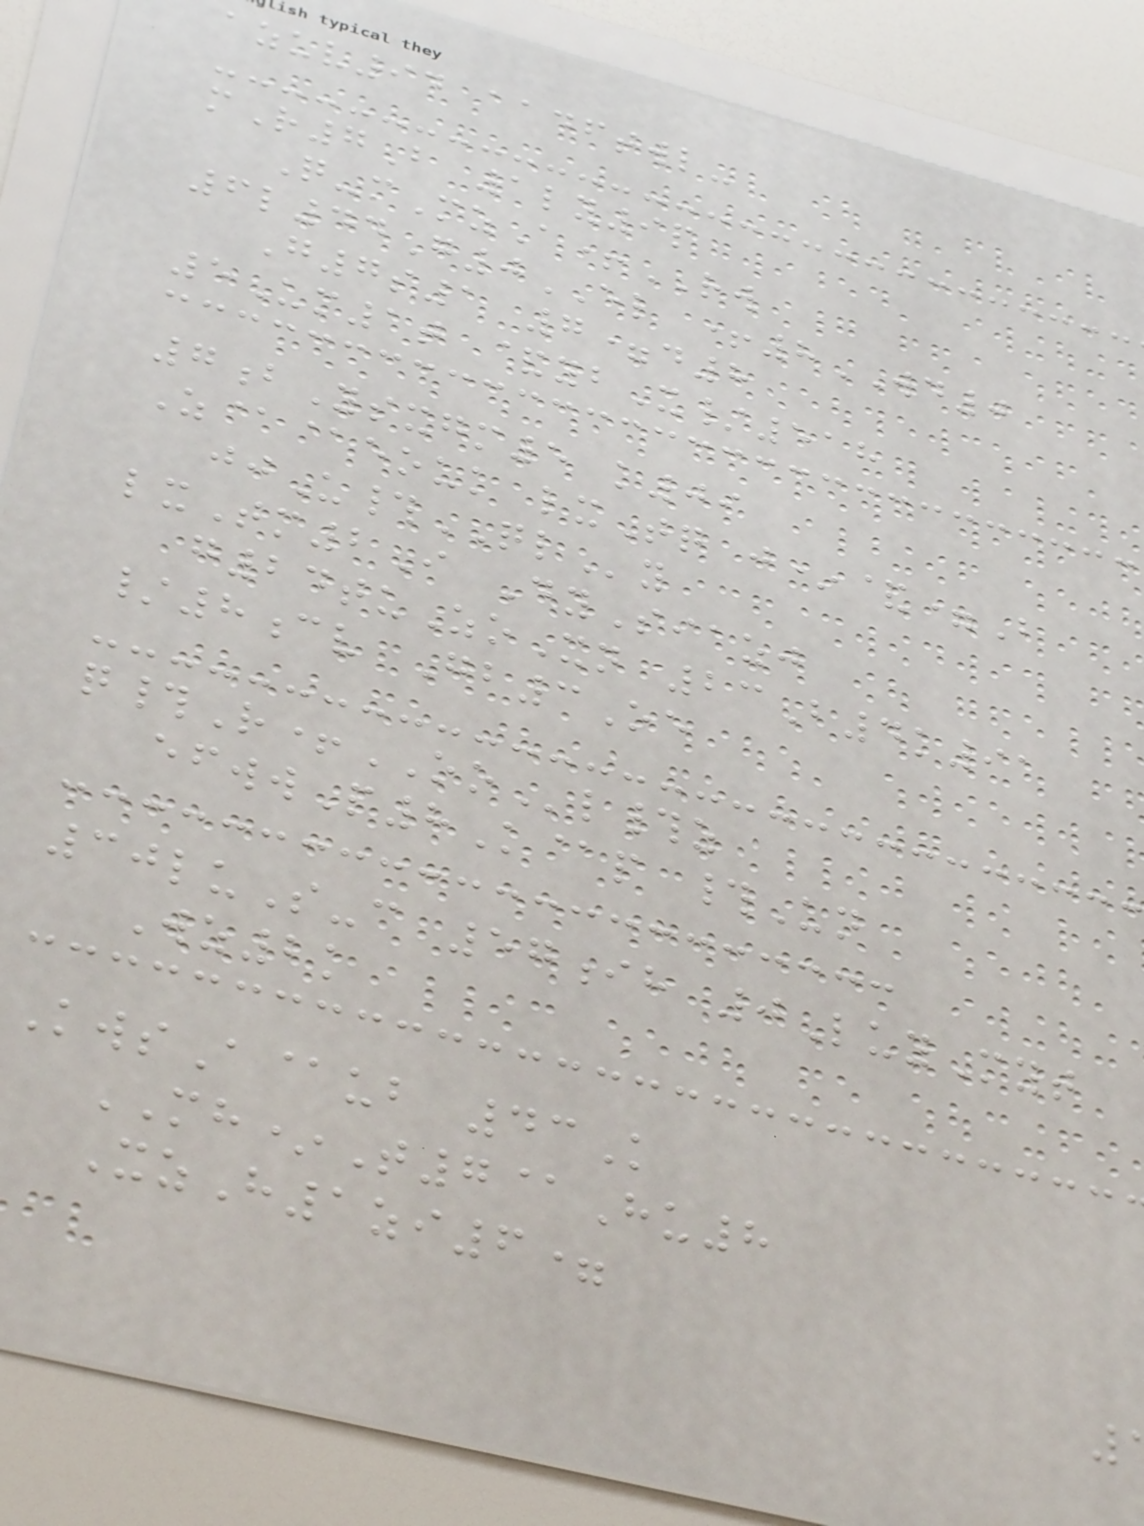azuv94 aadftwl-
mR7B 1ly9p
Q-mMzA+RW
6l44G0EL +8WD0
G7s1 7=d8
5Um1t &ybX/518
7bYsxgm5 k09
Z@@eouk lxTq j*&=B
jjU#QLy
lxTm2I DySiazj
g24tuZoXn 23B4k91
/8cv Gb3Oe
q#R+OOl#z
efwwP8K@p #Un
30luS-c 57ih 0LuyMyt
Wz2k
KwsA@ub 43K
MH*T7@Hu8
XzH1zi6=
